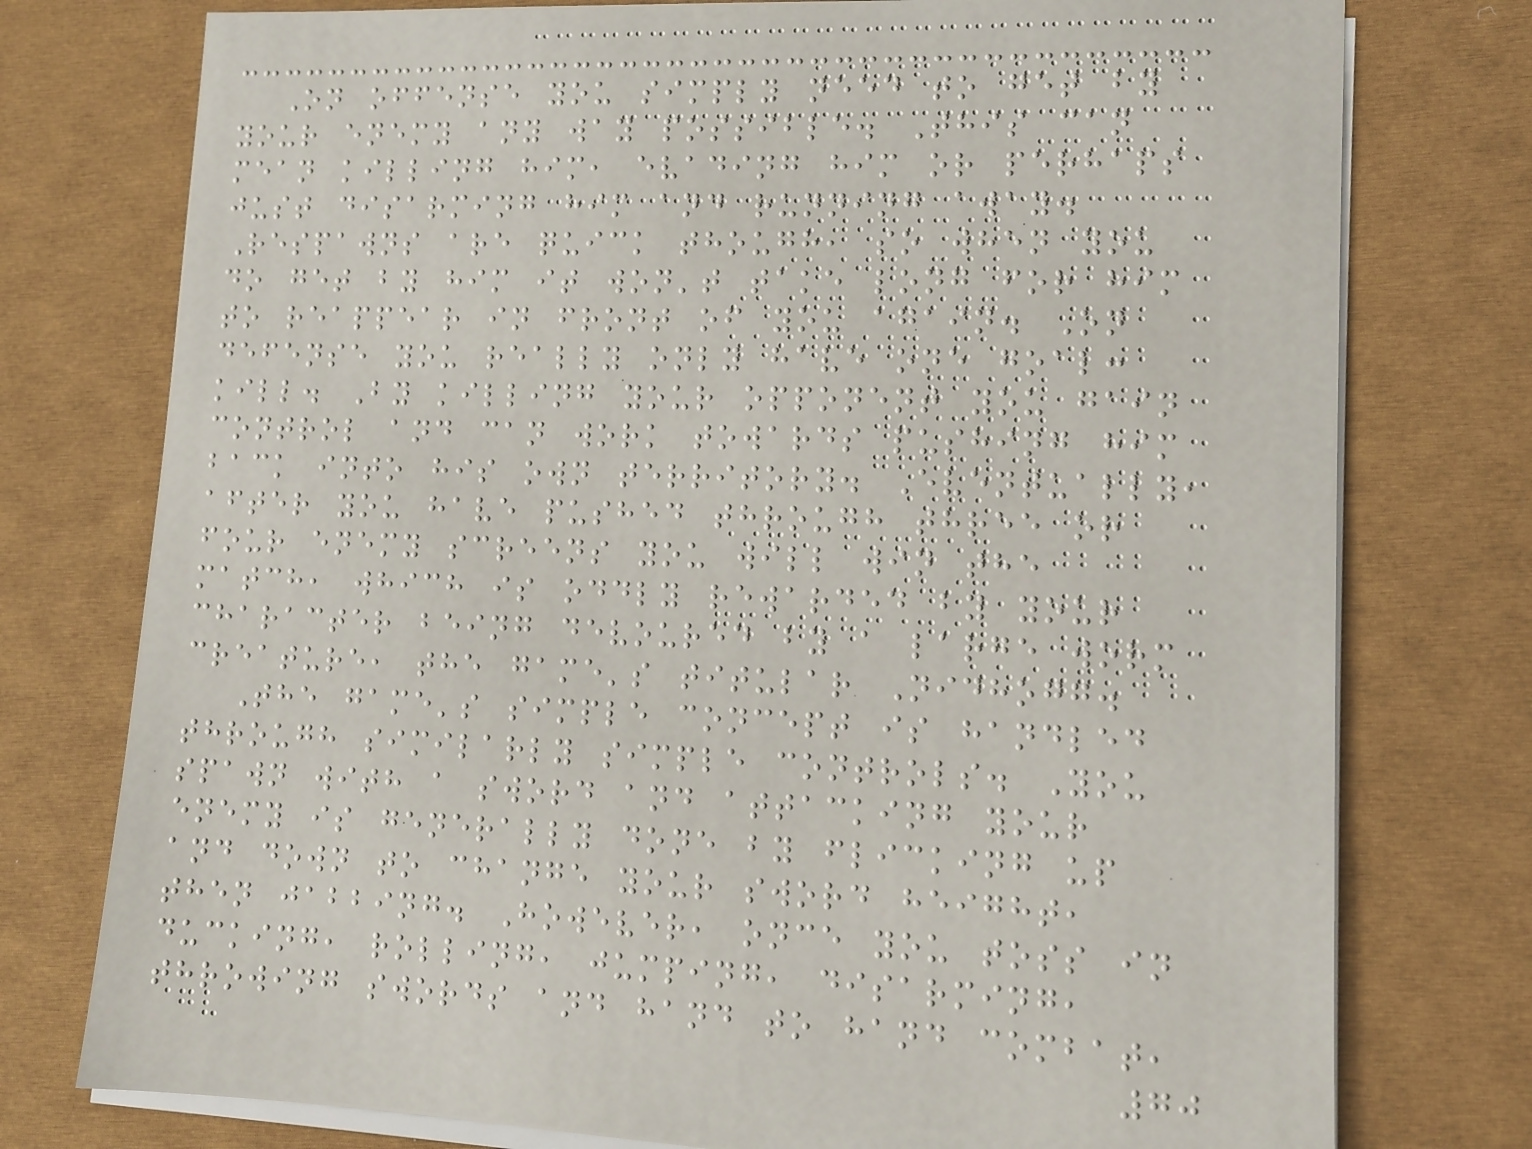On offense you simply need to get by
your enemy any way possible. This can
mean killing him, evading him or perhaps
just disarming him and running away.
Respawns are quick though, so when you
do get by him it won't take long for him
to reappear in front of you again. On
defense you really only have one goal:
kill. By killing your opponent you gain
control and can work towards pushing him
back into his own territory. Eventually,
after you have pushed through three or
four enemy screens you will win the
match, which is oddly rewarded by your
character being devoured by a large worm
creature, the game's titular Nidhogg.
The game's simple concept is handled
through similarly simple controls. You
spawn with a sword and attacking your
enemy is generally done by flicking up
and down to change your sword height,
then jabbing. However, once you toss in
ducking, rolling, jumping, disarming,
throwing swords and hand to hand combat,
70
